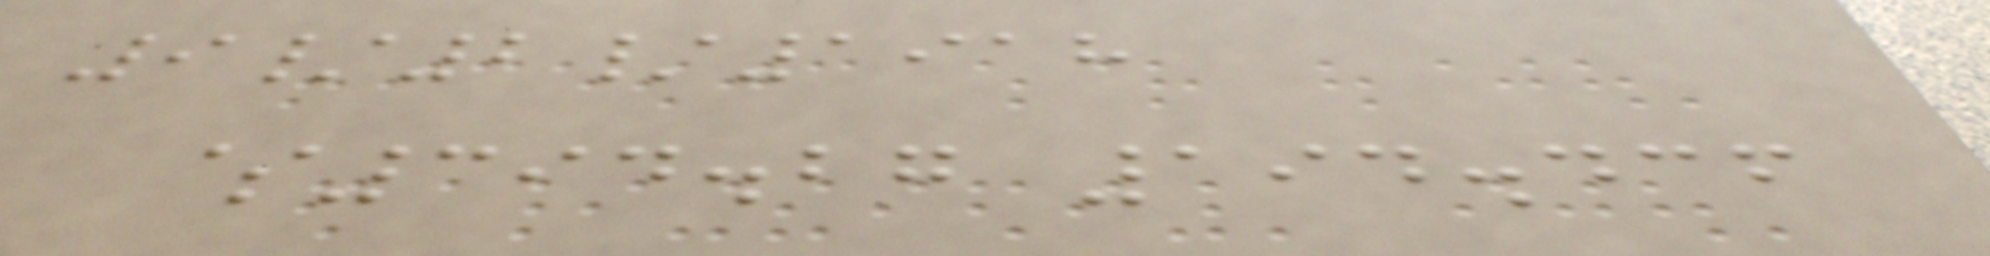9/2/1918
$394.27 194.436
